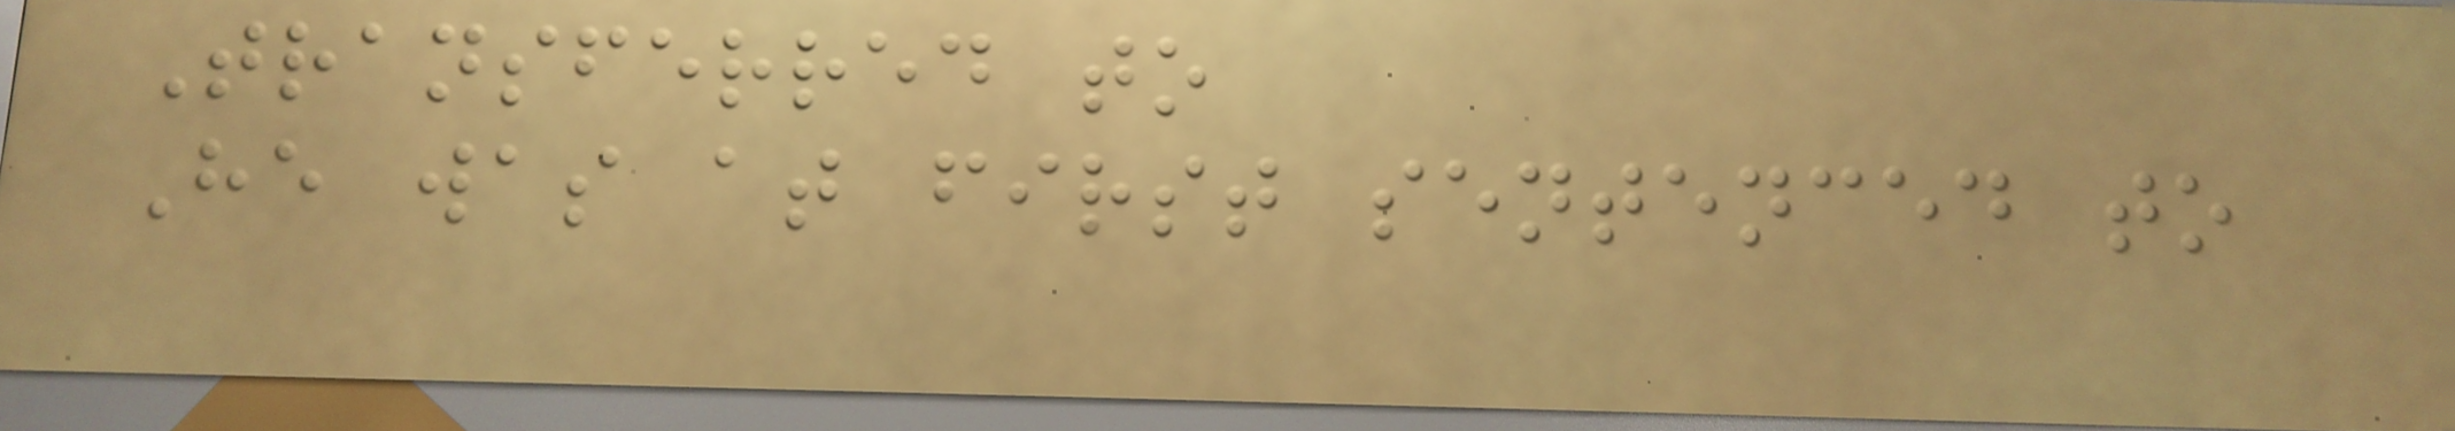Transferred to
He was at first sentenced to
